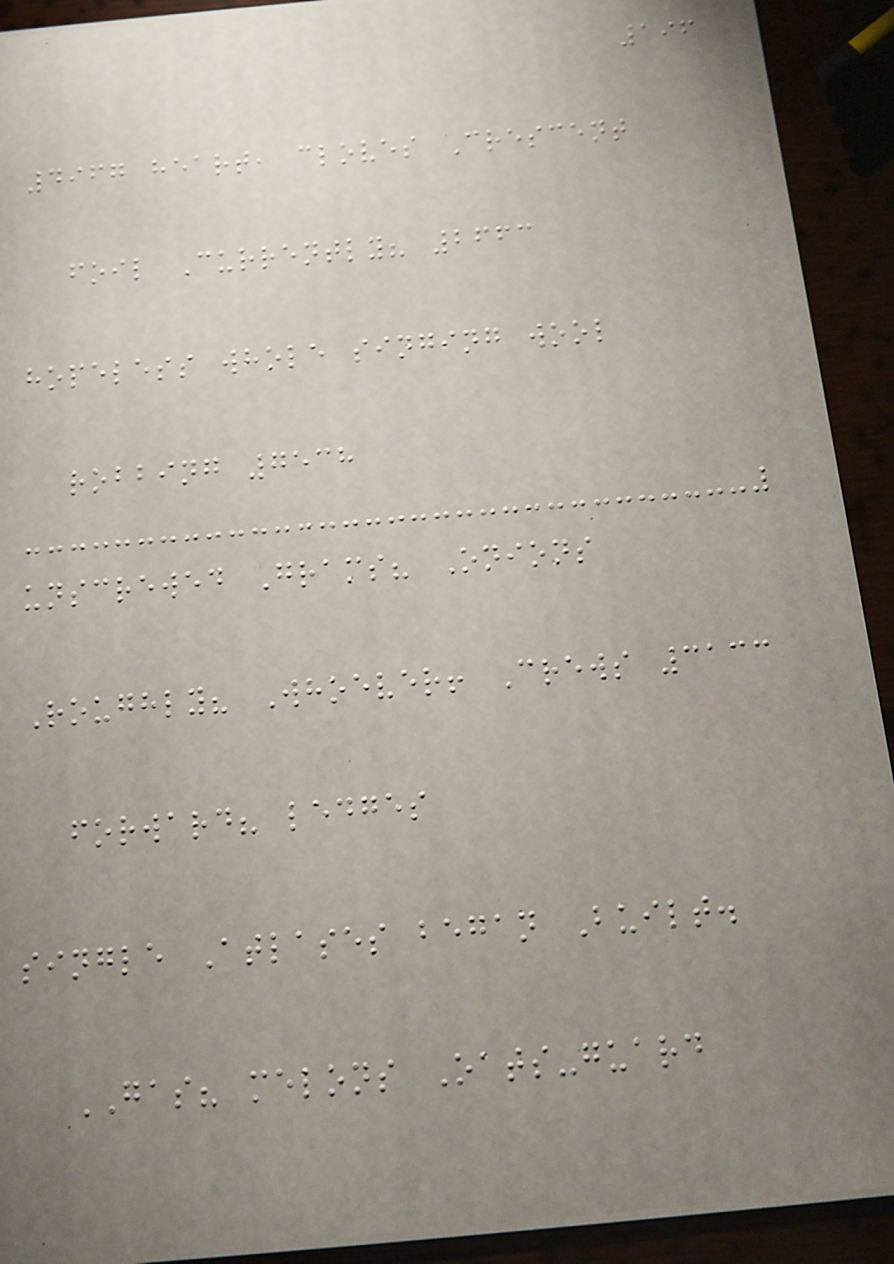196
4967 heart, cloves Crescent
foil Currently? 2663
hopeless whole singing wool
robbing 7538
unscrewed Grams? Onions
Roughly? Whoever! Crews 3133
forward? ledges
single Atlases began Built.
GAS? melons Oats-guard
